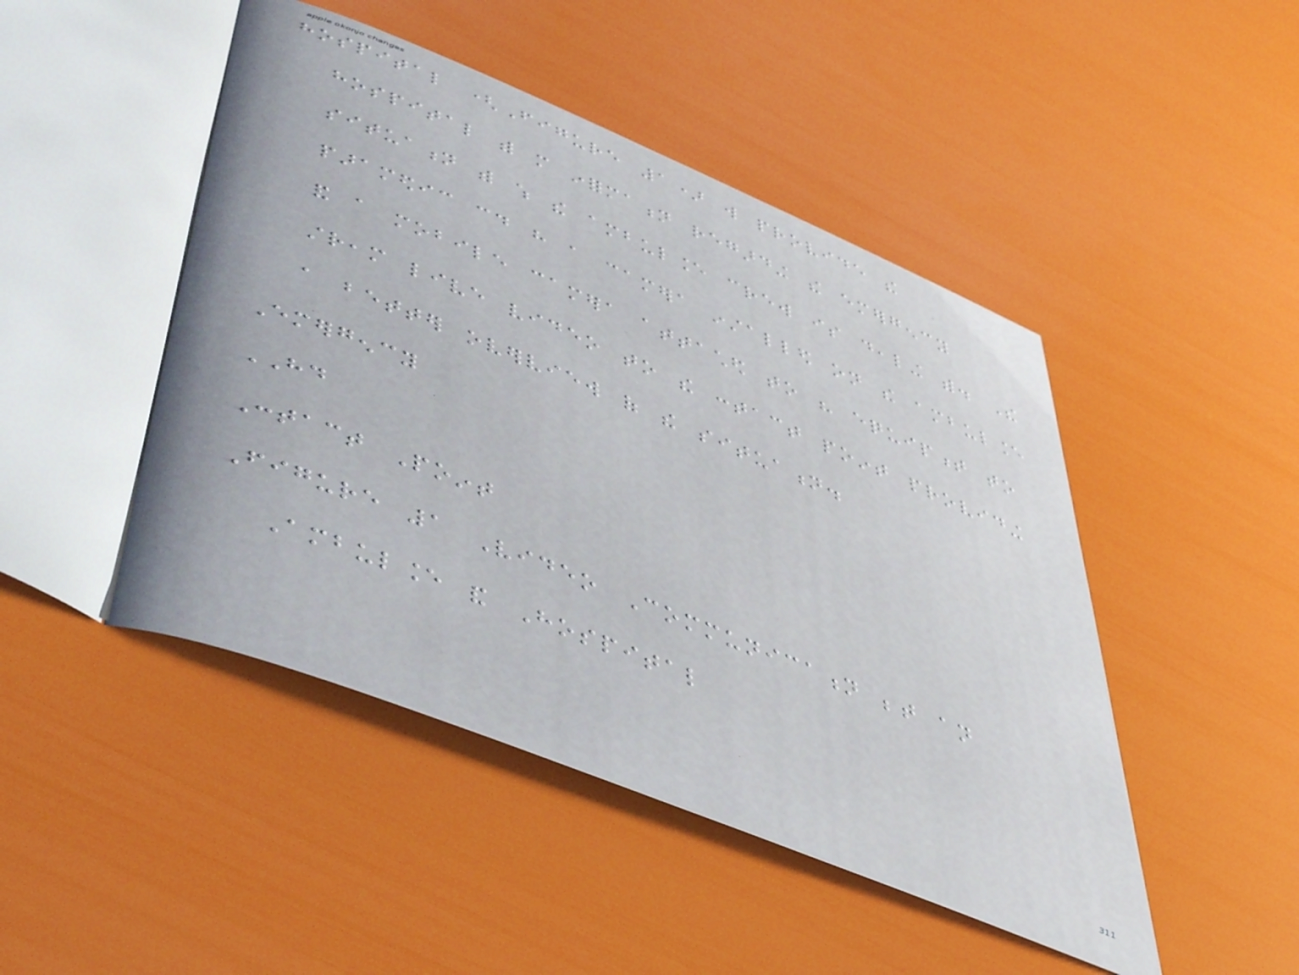hospital (Figure 1) will provide the
hospital with more information regarding the emergency
situation with which the ambulance crew is dealing with. The
paramedic could have a camera installed on the ambulance
and a mobile camera attached to his equipment to
stream live video to the contact point providing
a better overview of the situation.
Emergency
HD
Contact Point
Figure 1 Video Communication between an
Ambulance and Hospital
